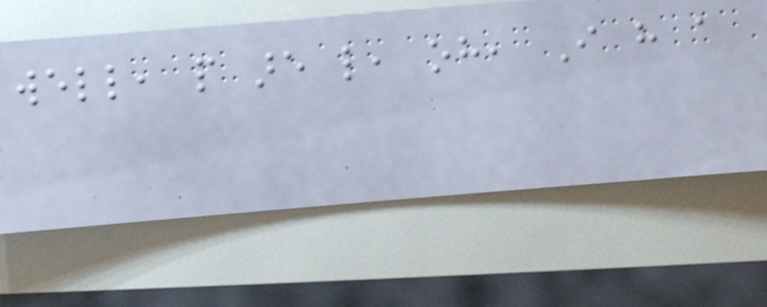well, people are like, oh, I have a
